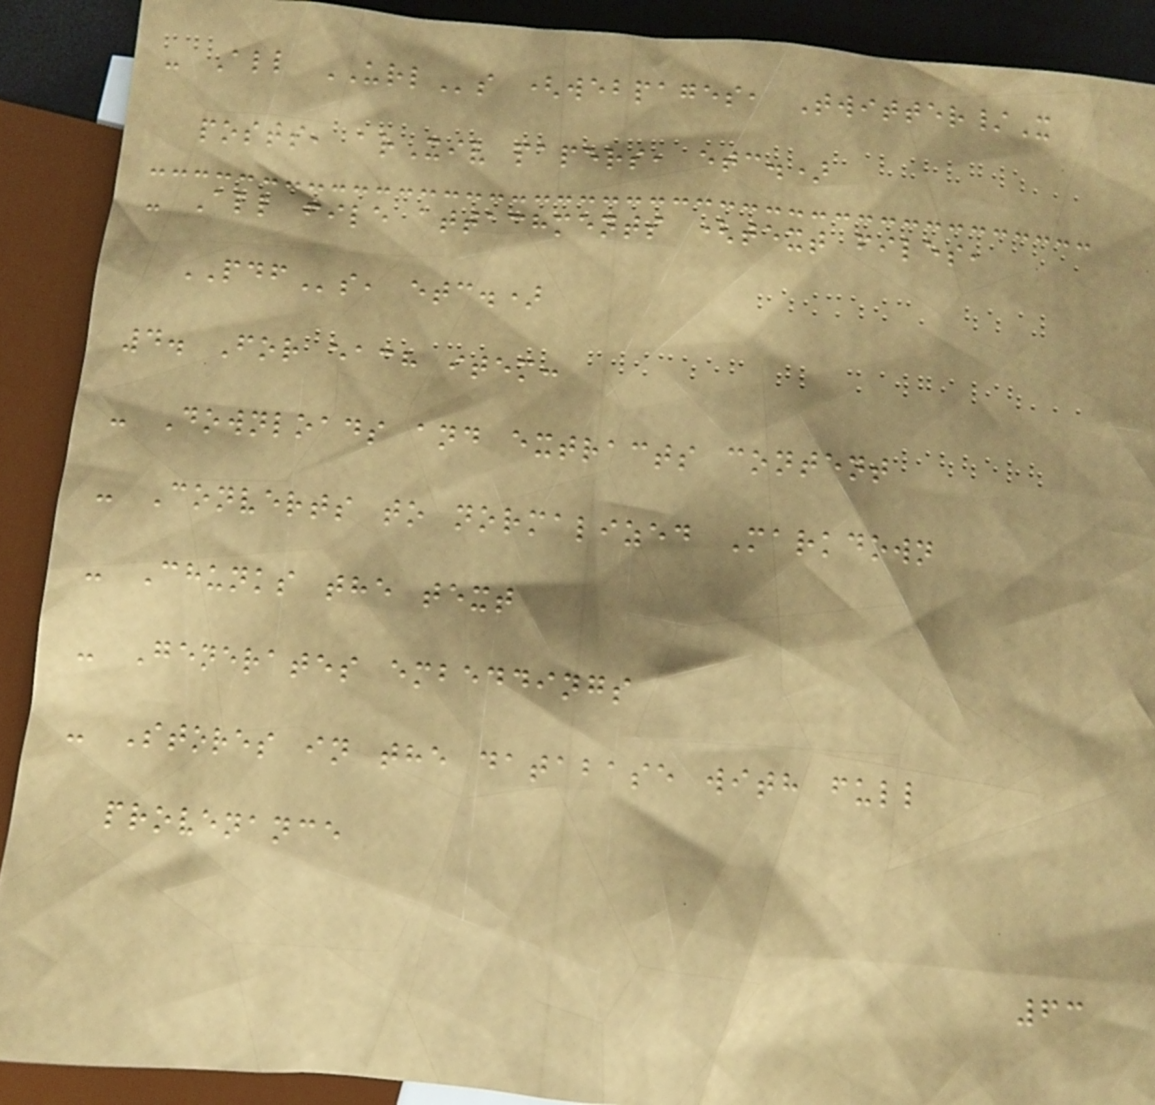- All URLs (webpages, Twitter/X
posts, arXiv papers, etc.)
- All file attachments (text files,
PDFs, etc.)
4. For each item:
- Downloads and extracts content
- Converts to normalized Markdown
- Chunks the text
- Generates embeddings
- Stores in the database with full
provenance
63
